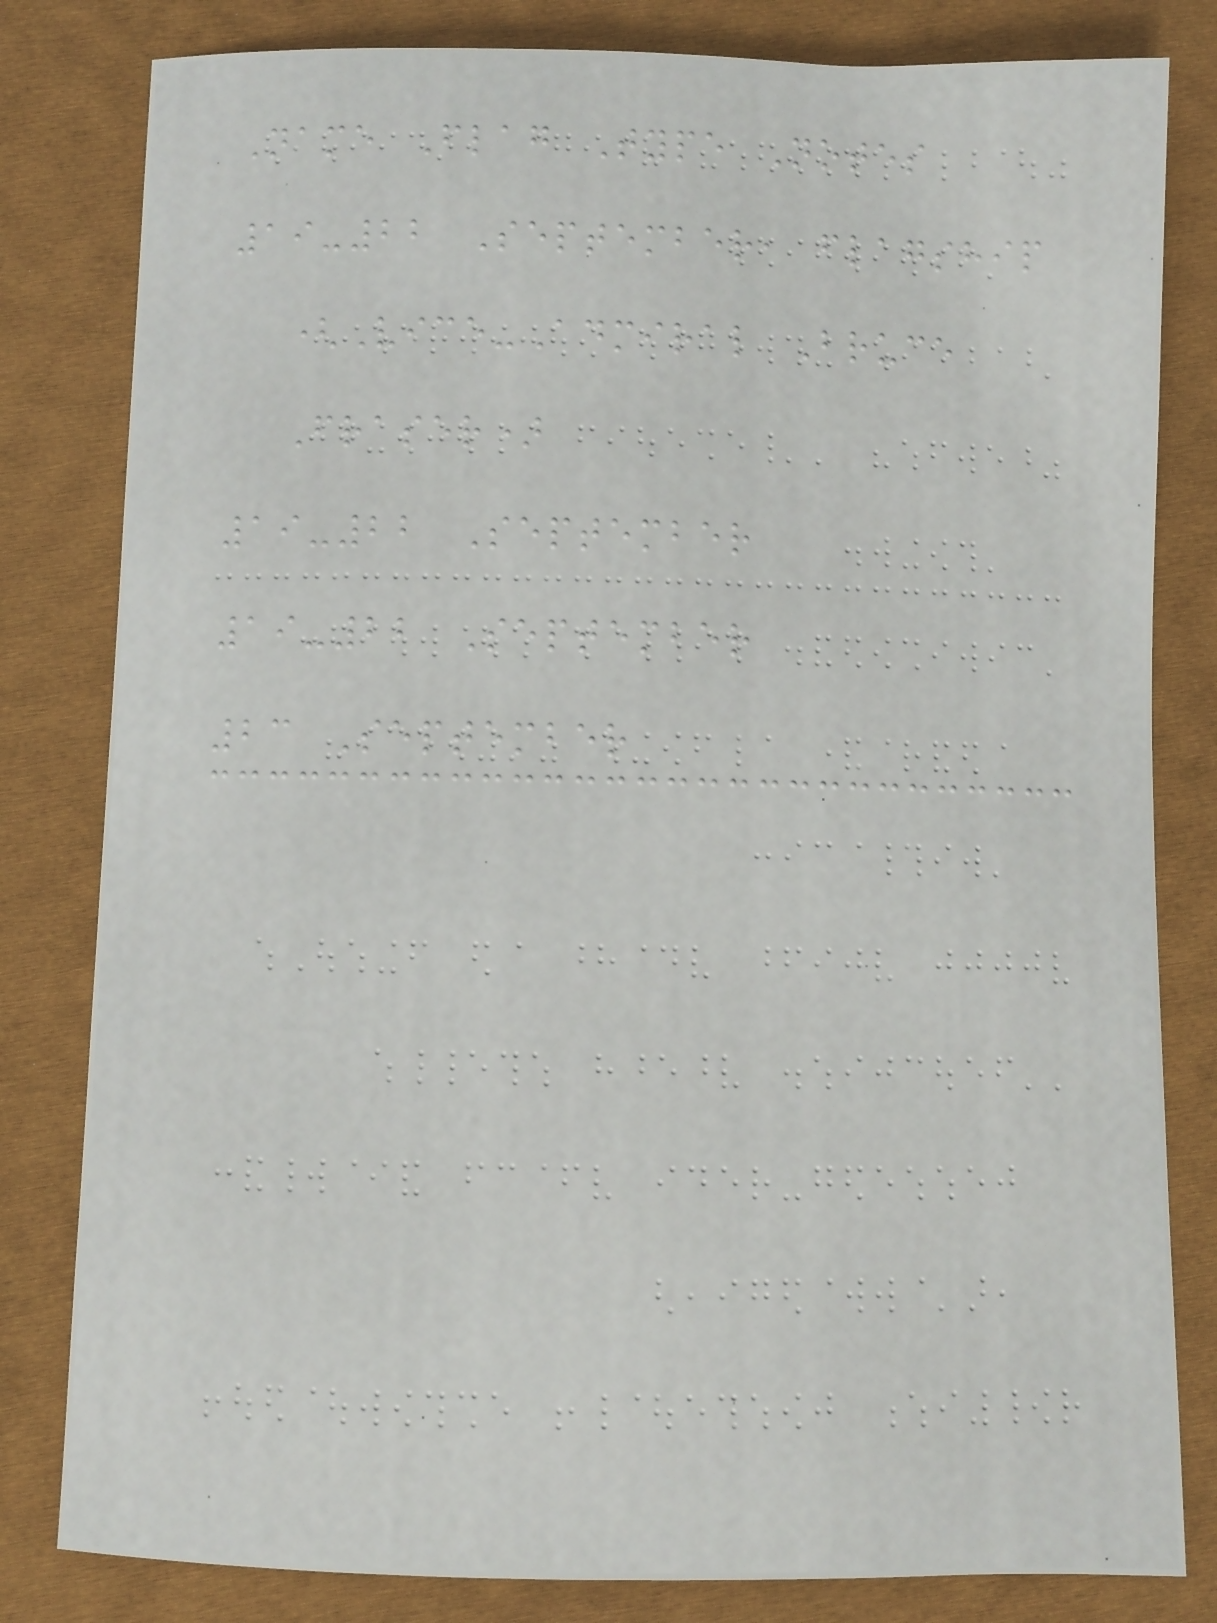Name Flag Type Notes
19-22 September, flagship
(Vice-Admiral Bruce
Fraser)
19-22 September
19-22 September
23 September
